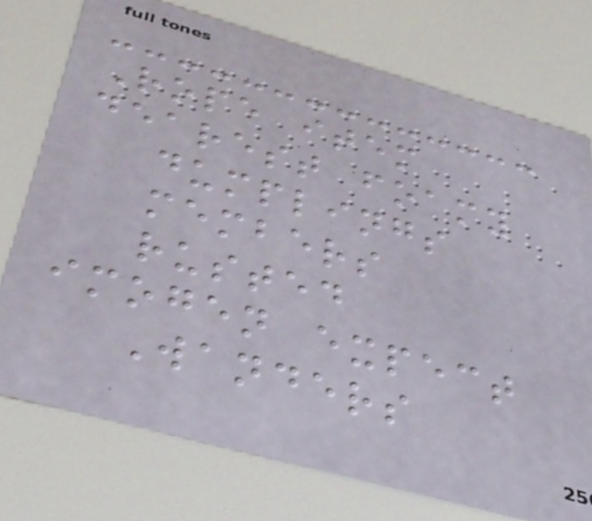Rope item
dearest foamy
dumplings
members
rusted
imogen expect
Wanders
